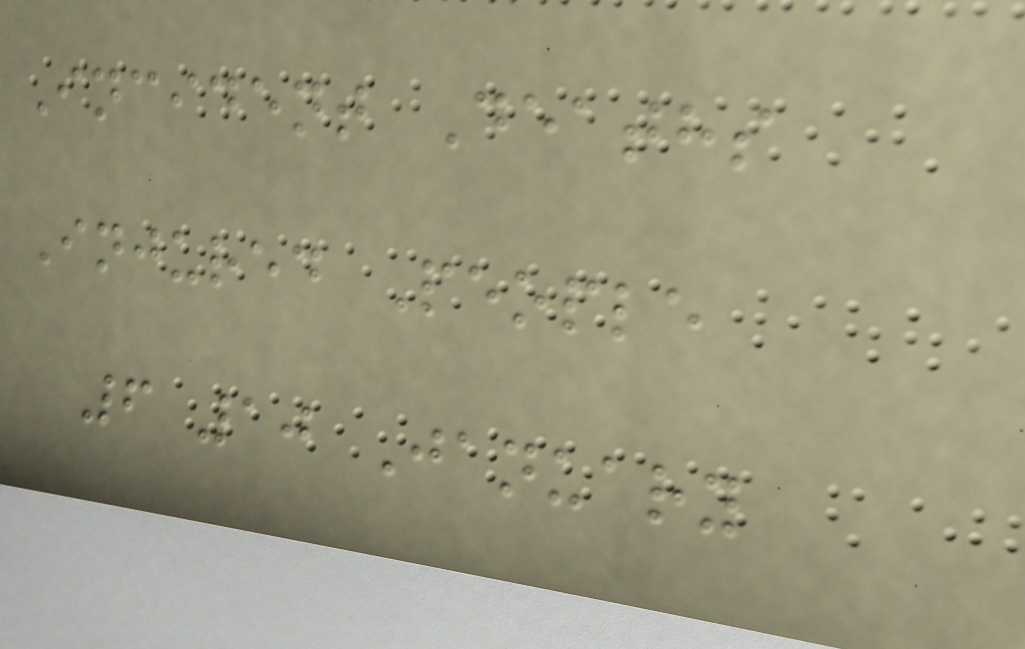Incident Deaths
Injured People
6 10 January
